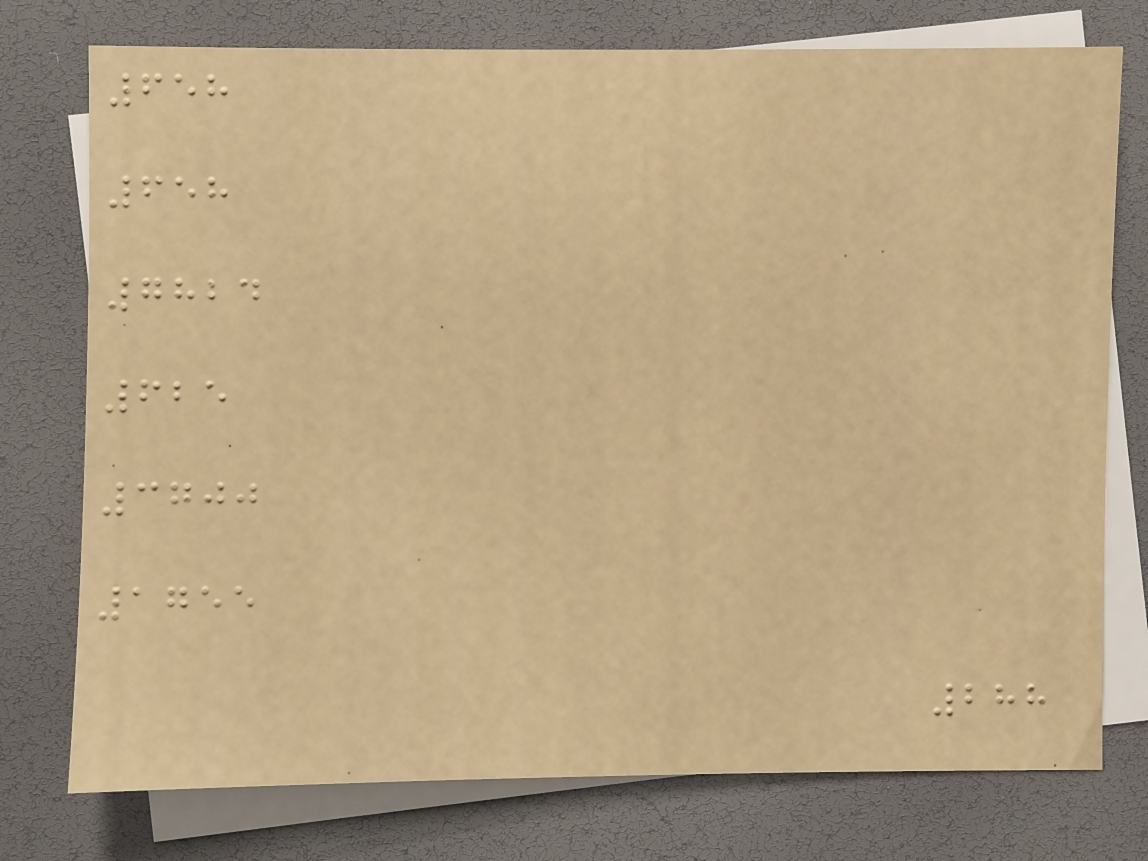658
658
7824
625
3700
1755
288
